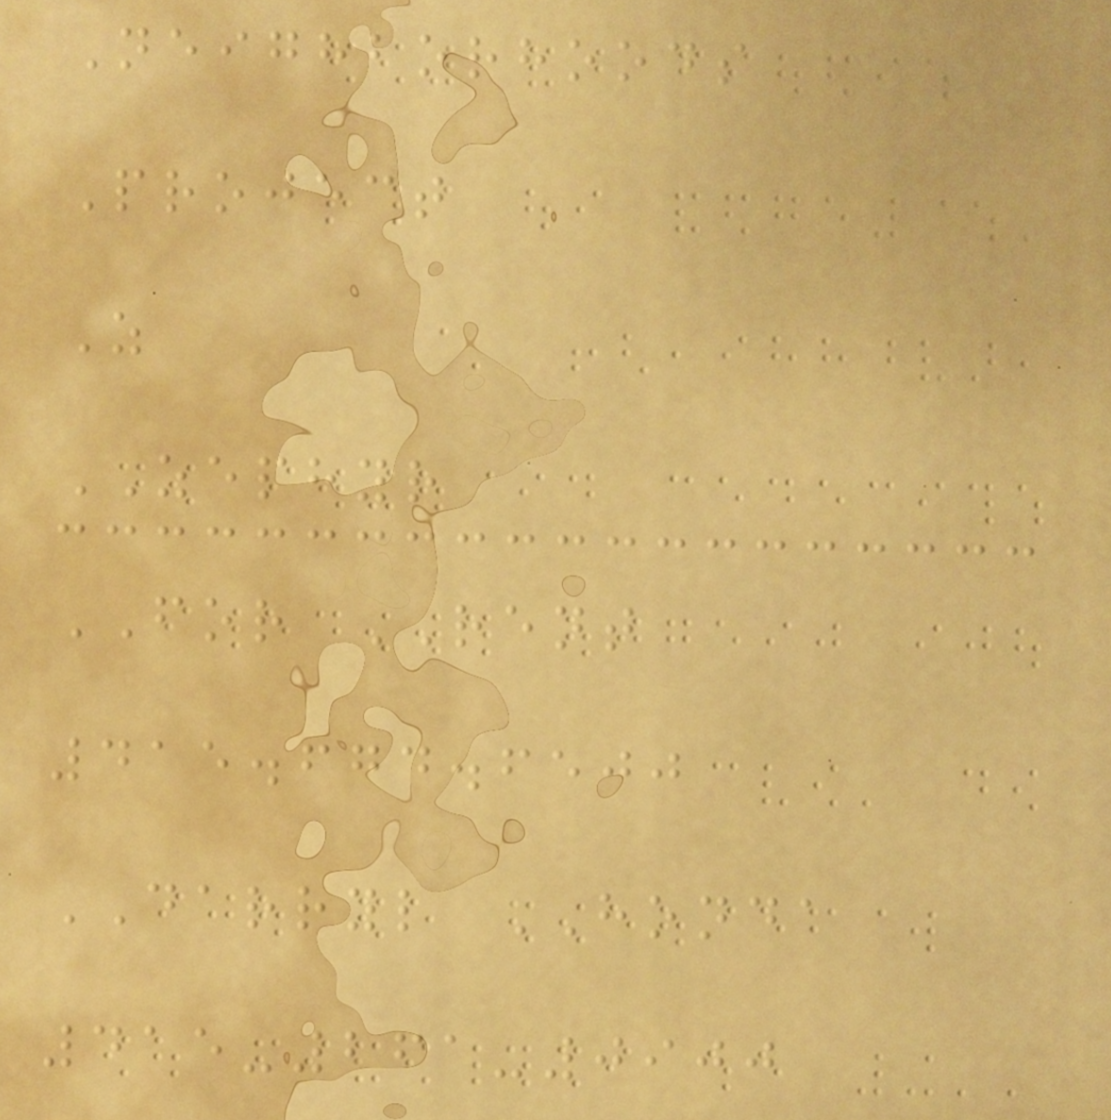Neighborhoods
Project
Z
ZEPHYR
FOR RENT
415.674.6500
DARRYL HONDA
415-261-0900
